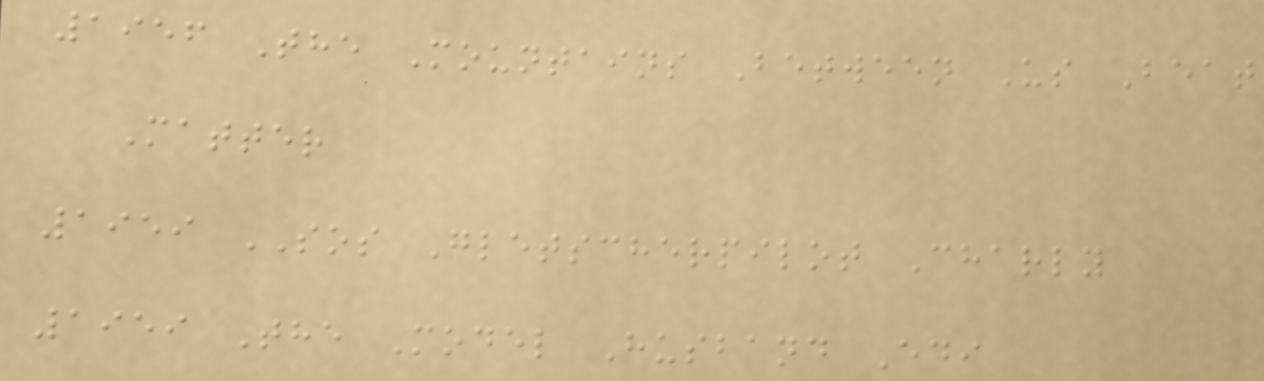1956 The Mountains Between Us Beat
Matter
1959 SOS Gletscherpilot Charly
1959 The Model Husband Edi
